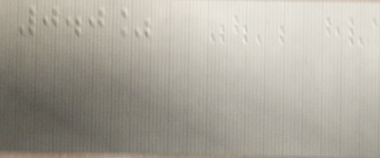0.0%
